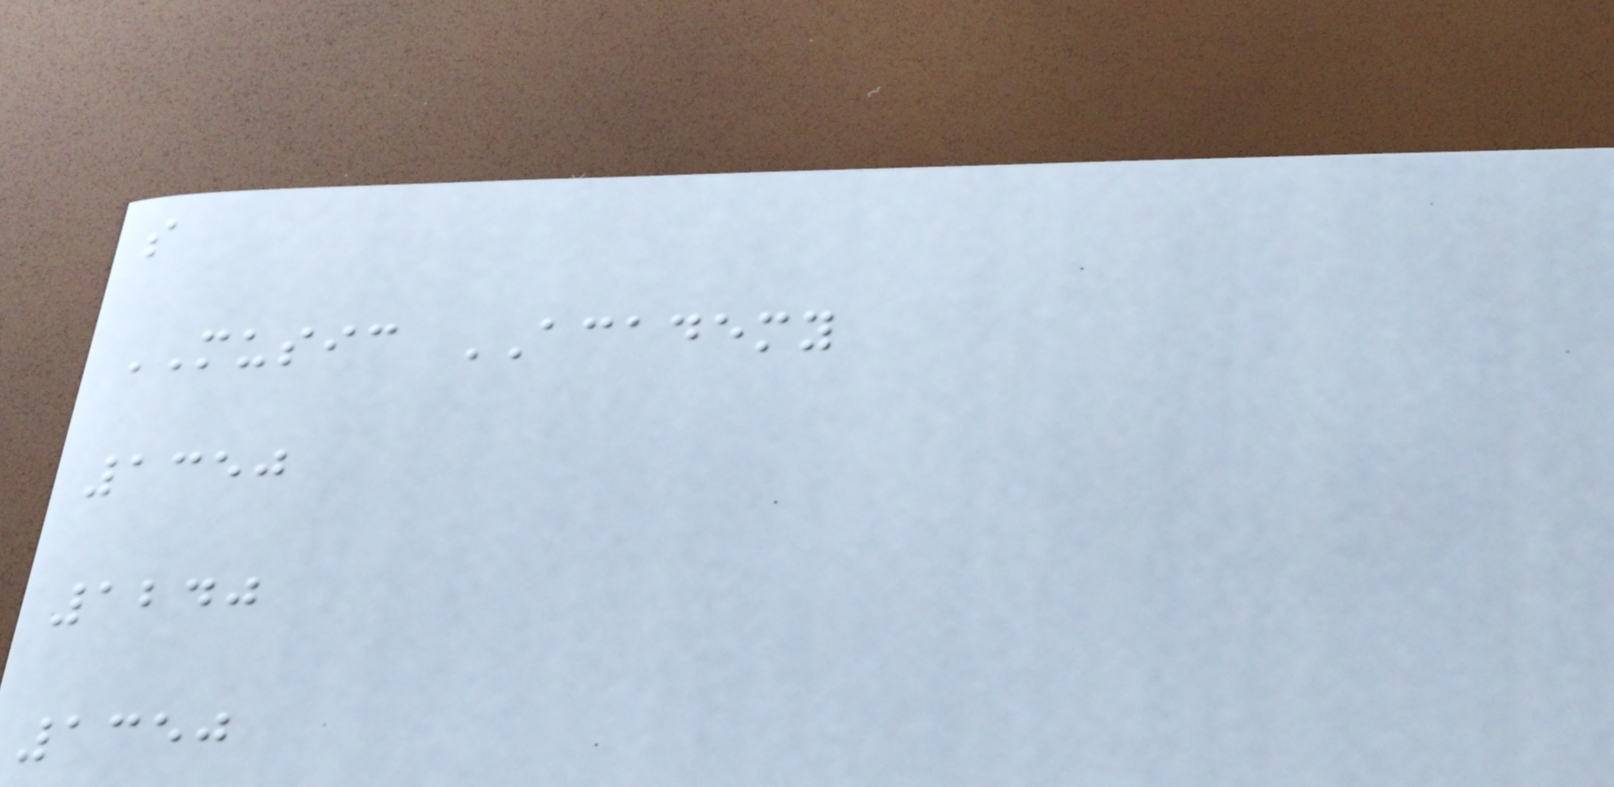s
MUSIC ACADEMY
1350
1240
1350
